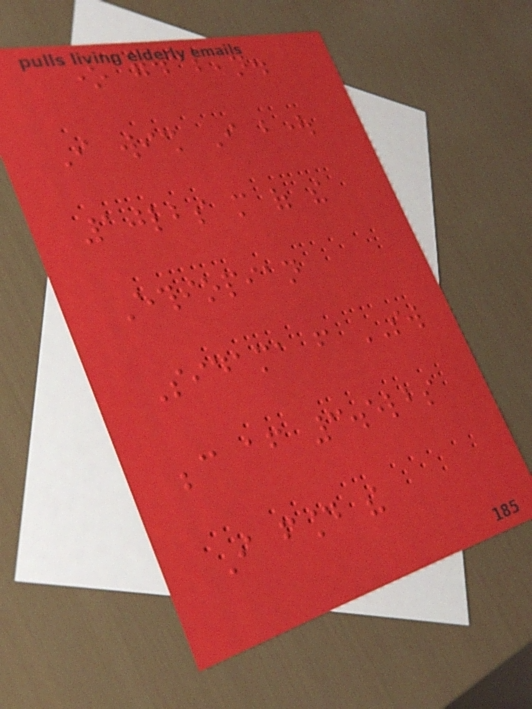one good bean.
I wish I bought
10lbs more of the
Ethiopian
Sidama from SW
because after 3.5lbs
I found the
